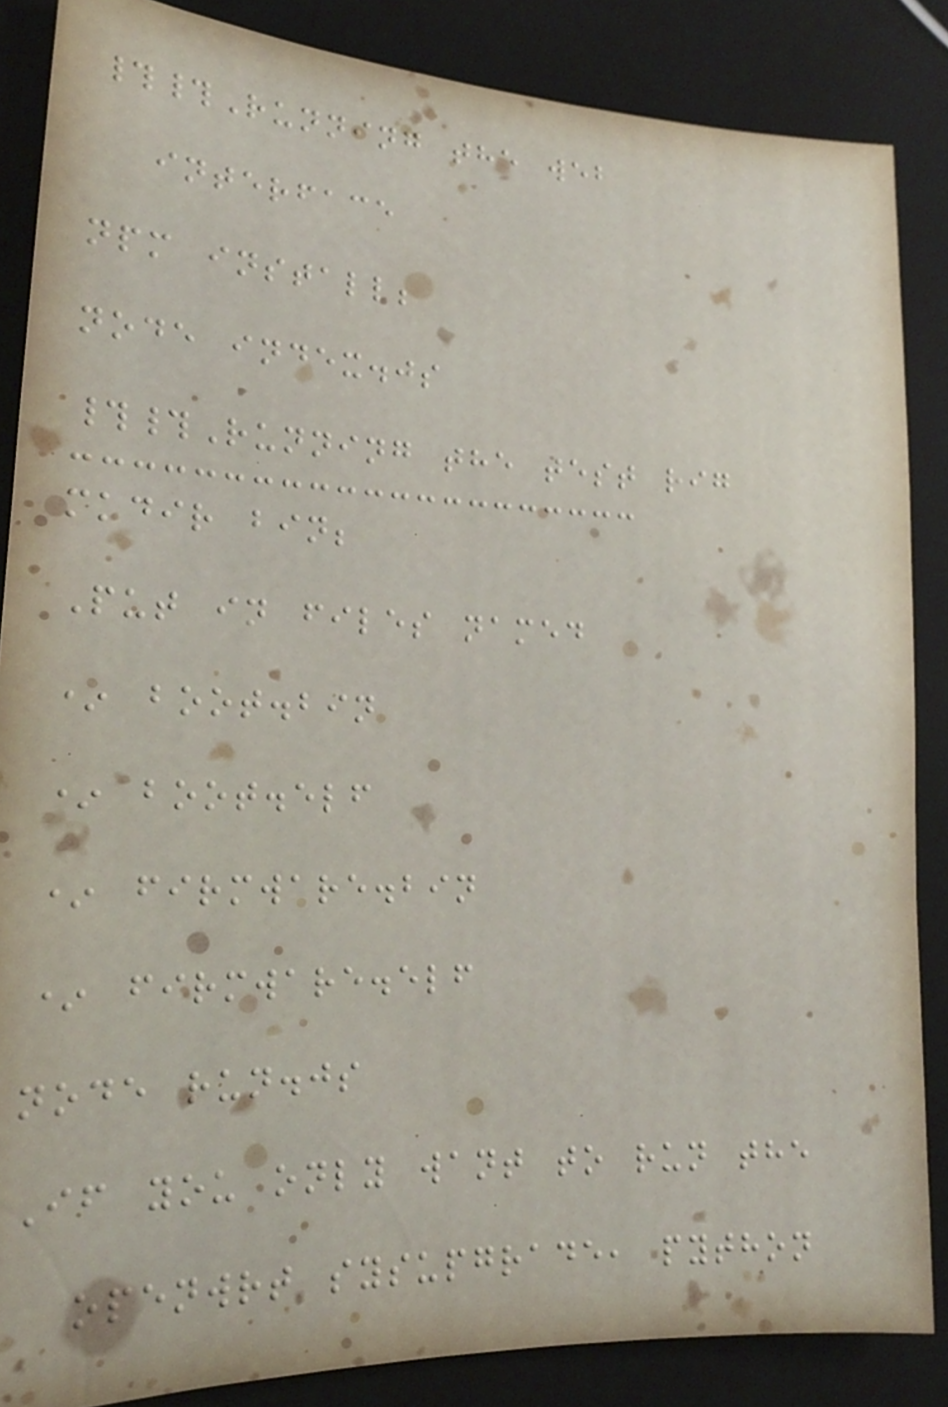##Running the web
interface
npm install;
node index.js
##Running the test rig
mkdir bin;
Put in files named
* boot.bin
* boot.elf
* firmware.bin
* firmware.elf
node run.js
If you only want to run the
openwrt sysupgrade, python
